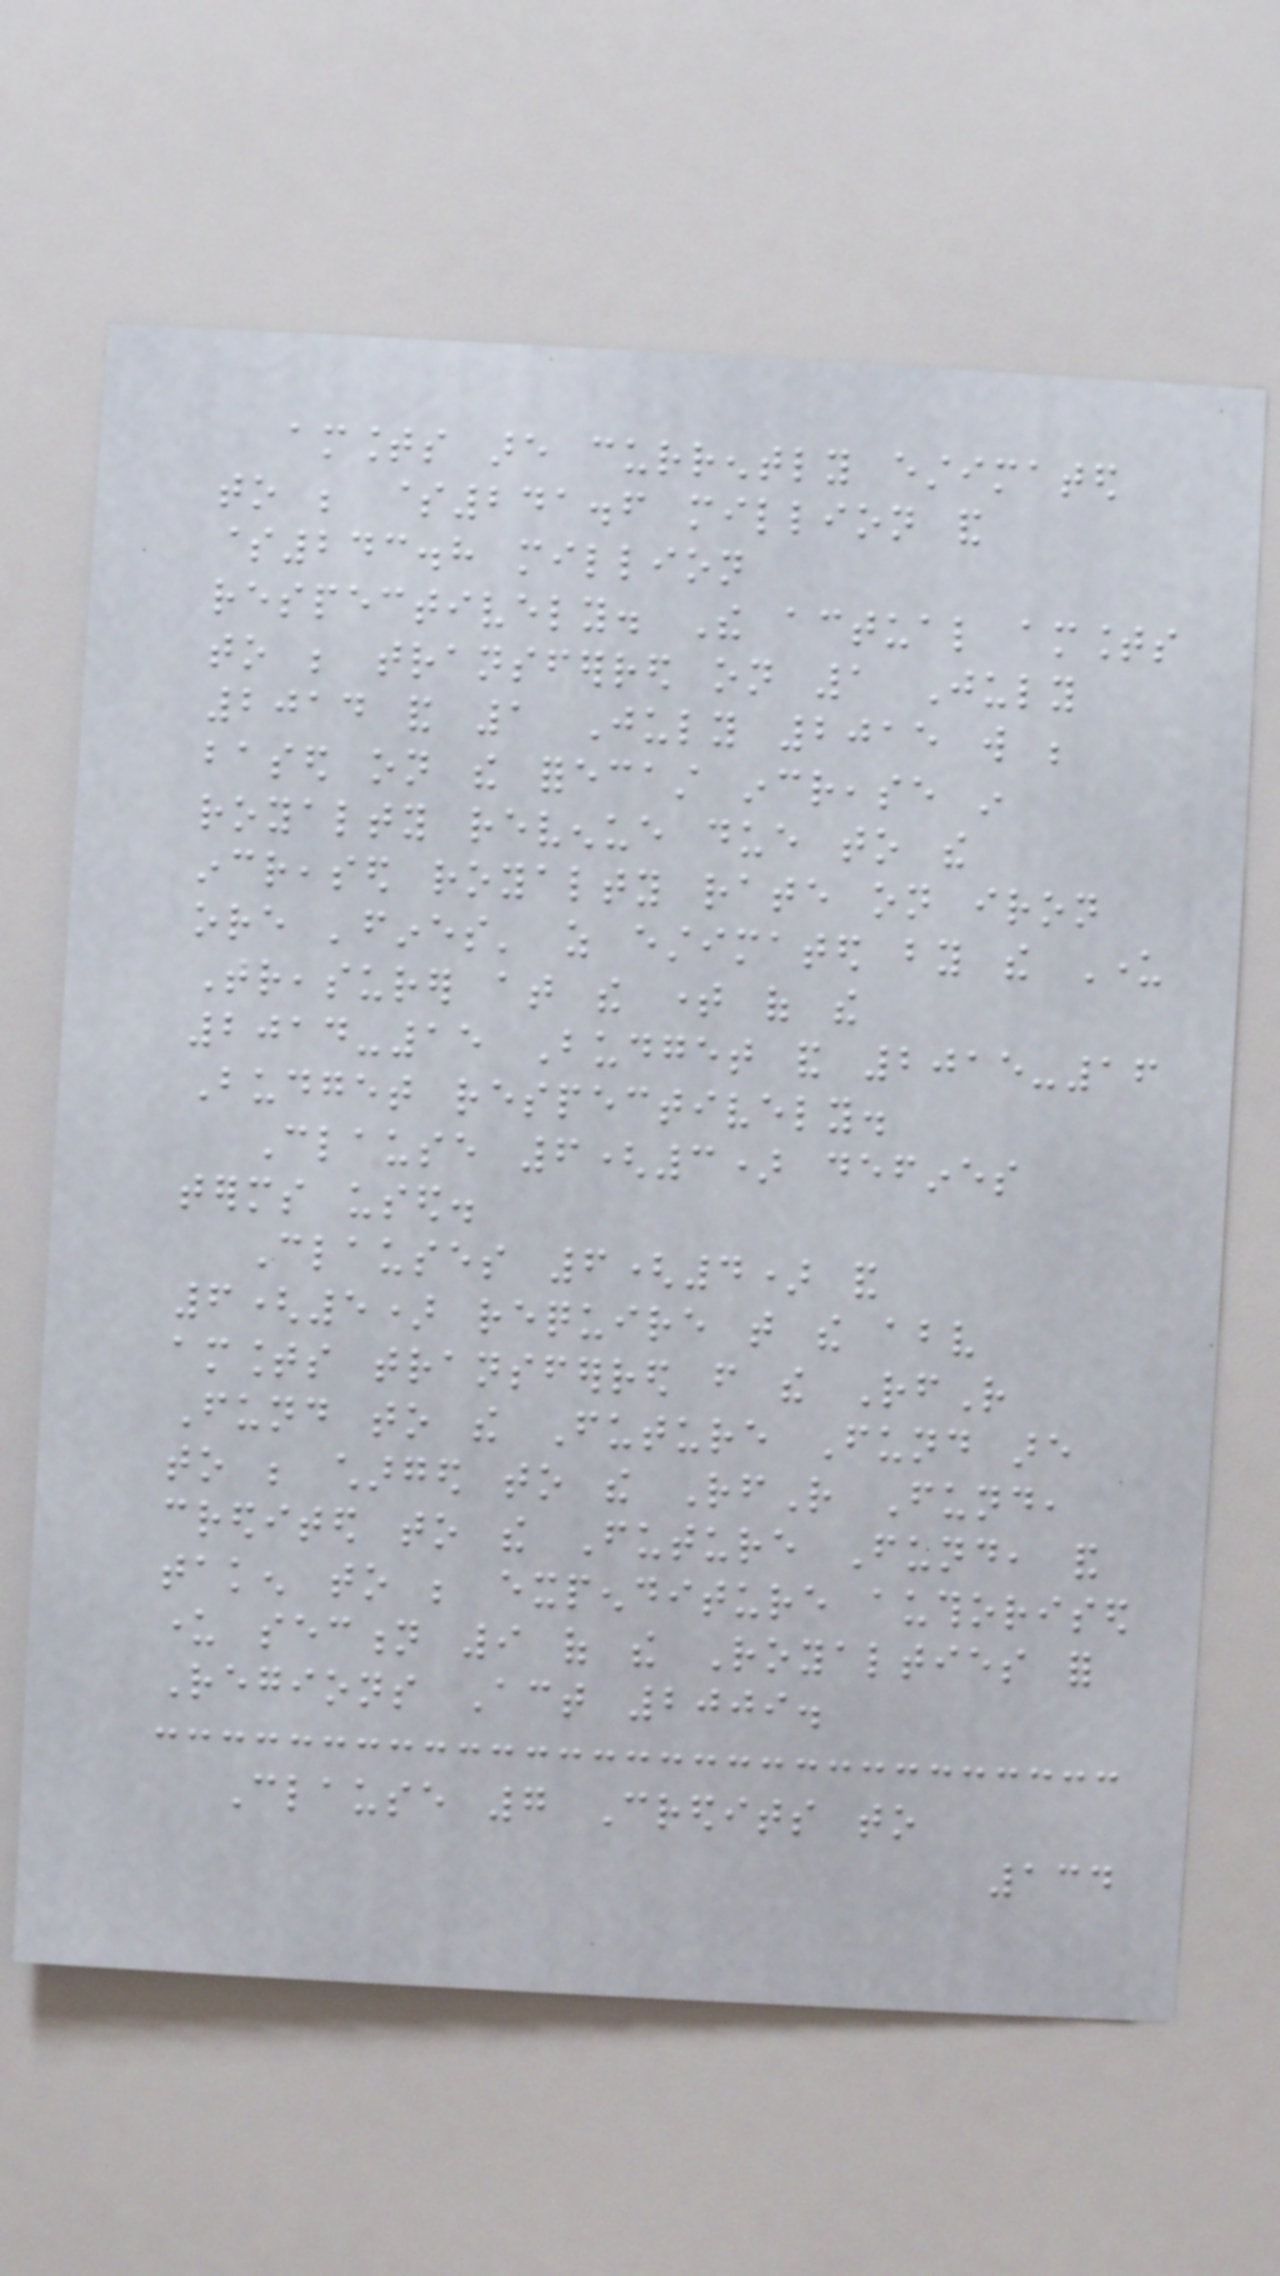amounts are currently estimated
to be $241.6 million and
$243.8 million
respectively. The actual amounts
to be transferred on 1 July
2014 and 1 July 2015 will be
based on the forecast increase in
royalty revenue due to the
increased royalty rate on iron
ore 'fines' as estimated by the Under
Treasurer at the time of the
2014-15 Budget and 2015-16
Budget respectively.
Clause 6(3) defines
terms used.
Clauses 6(4) and
6(5) require that the above
amounts transferred from the RfR
Fund to the Future Fund are
to be charged to the RfR Fund,
credited to the Future Fund, and
taken to be expenditure authorised
under section 9 of the Royalties for
Regions Act 2009.
Clause 7 Credits to
134
